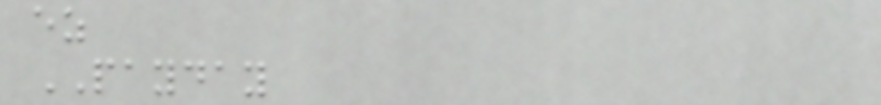ez
PAYDAY
